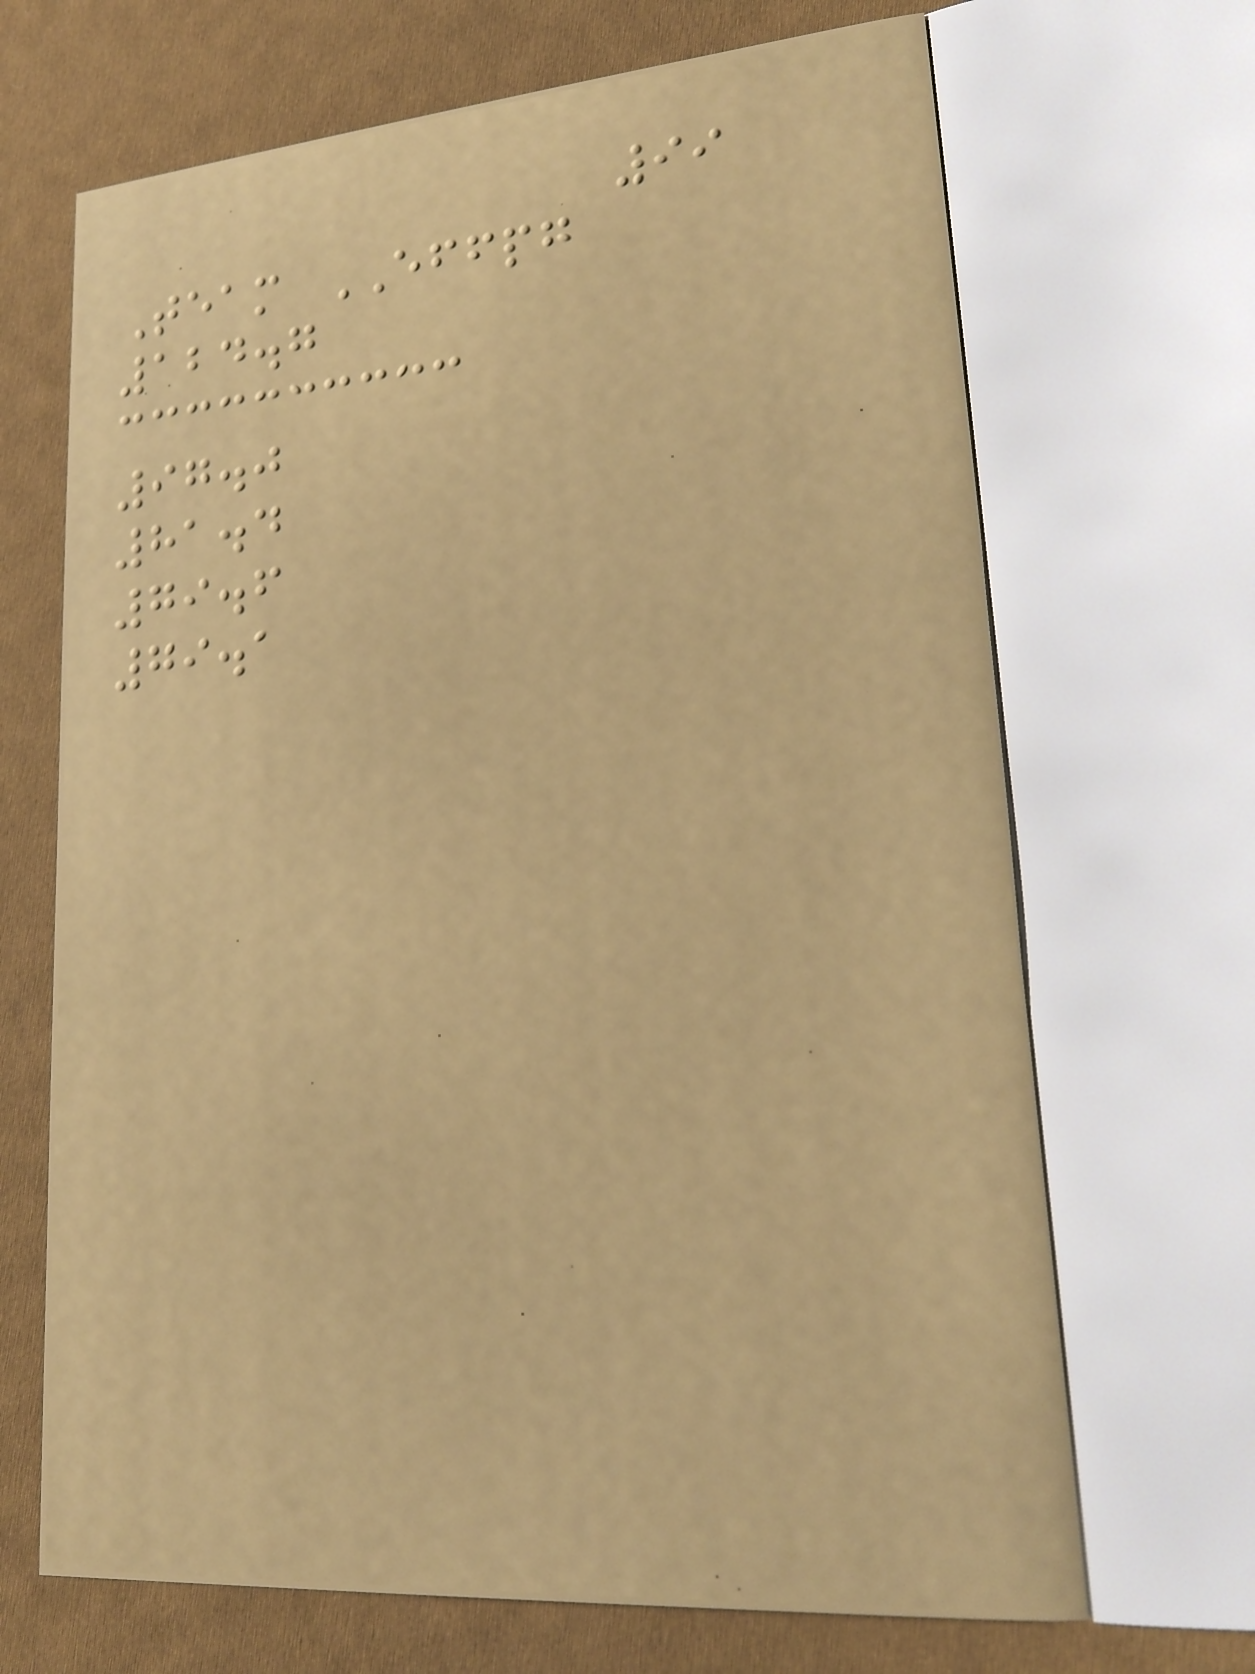99
Team EFFPG
124.7
97.0
81.4
79.6
79.1
